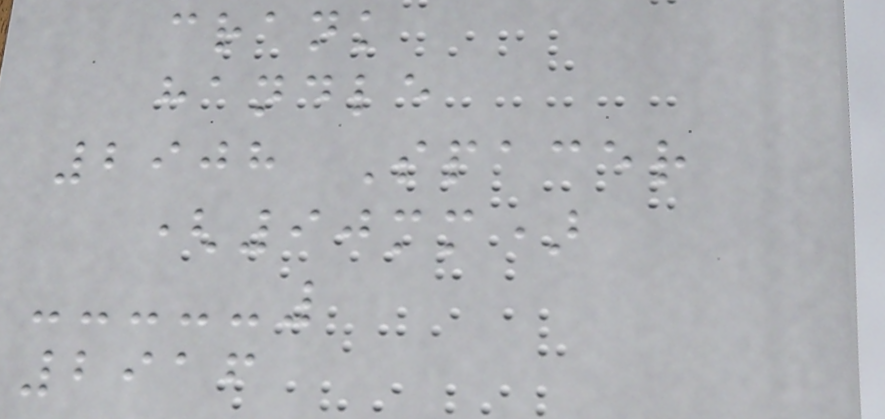crank
handle
2908 Spacer
(90mm)
2916
